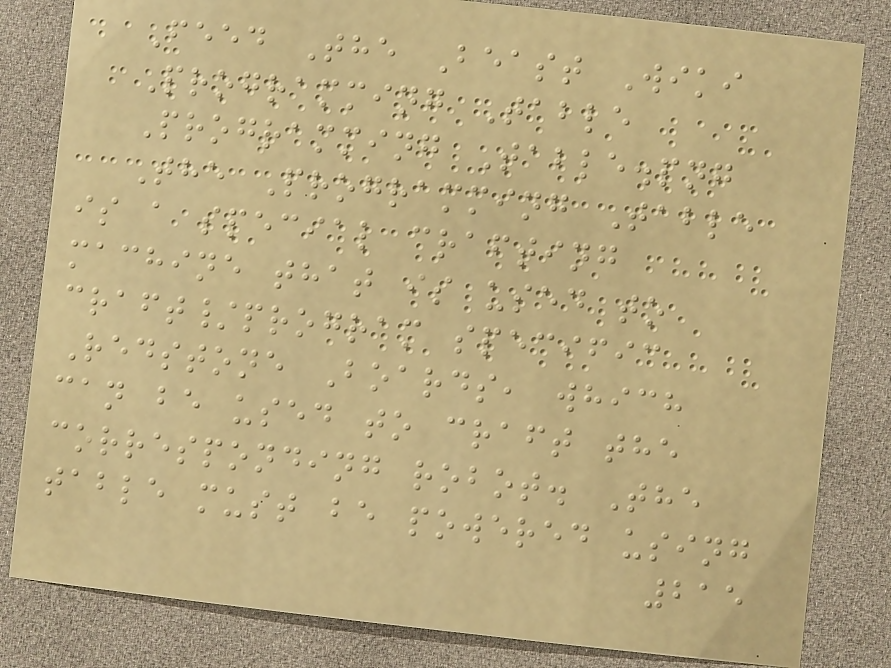Feed The Beast Wiki
Programming Table
Programming Table.png
The Programming Table
is a special crafting
machine that is used to
craft/program specific
Redstone Boards, which
can be used to craft the
corresponding robot. The
table must be powered using
215
